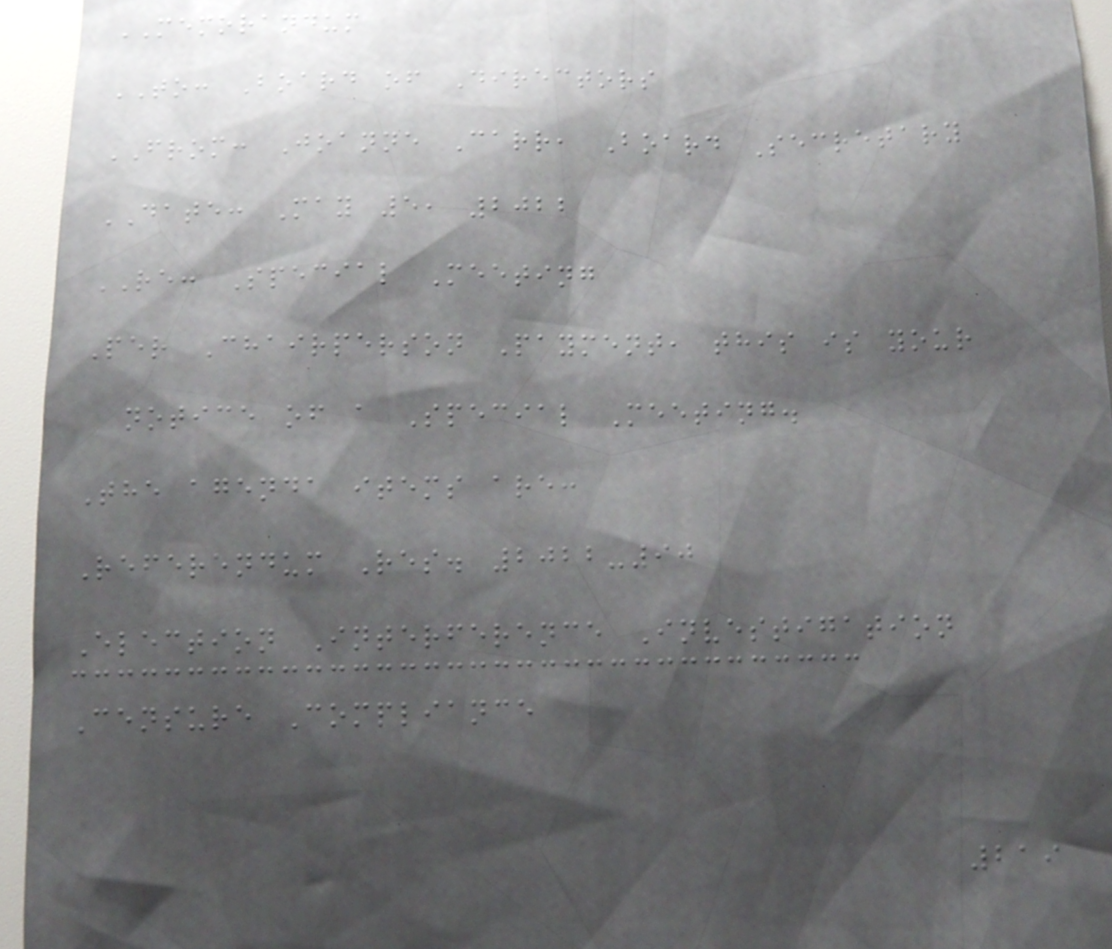MEMORANDUM
TO: Board of Directors
FROM: Joanne Carr, Board Secretary
DATE: May 5, 2022
RE: Special Meeting
Per Chairperson Payment, this is your
notice of a Special Meeting.
The agenda items are:
Referendum Res. 2022-90
Election Interference Investigation
Censure Compliance
219
